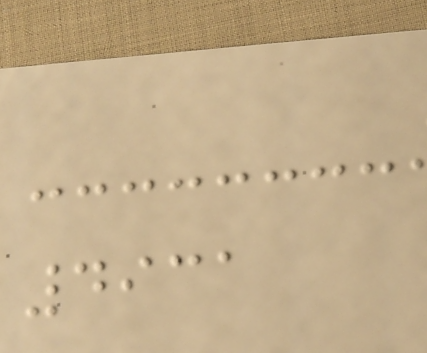4931
